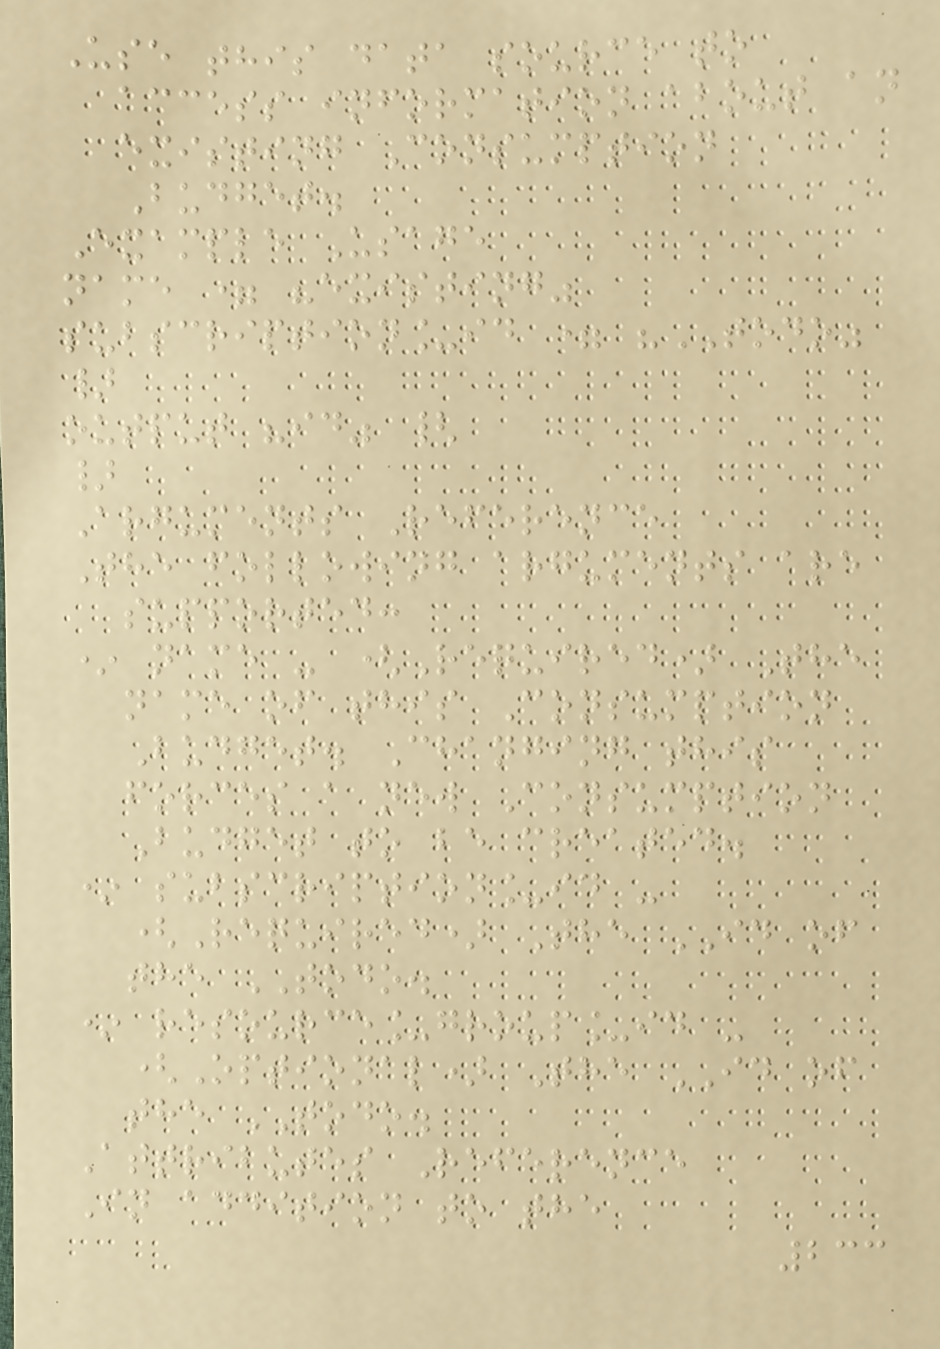Use this data source to
access information about an
existing Consumption
Budget.
Example Usage
name = "existing"
subscription_id = "TODO"
}
output "id" {
}
Arguments Reference
The following arguments are
supported:
* name - (Required) The
name of this Consumption
Budget. Changing this
forces a new Consumption
Budget to be created.
* subscription_id -
(Required) The ID of
the TODO.
* resource_group_id -
(Optional) The ID of
the TODO.
Attributes Reference
In addition to the
233
